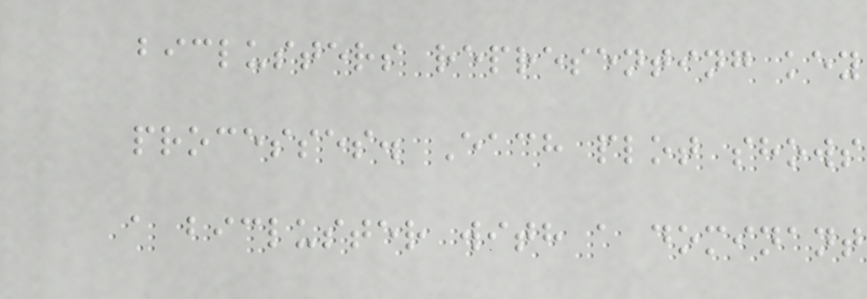biclusters representing key
processes. Each plot shows
a bicluster with a dominant
